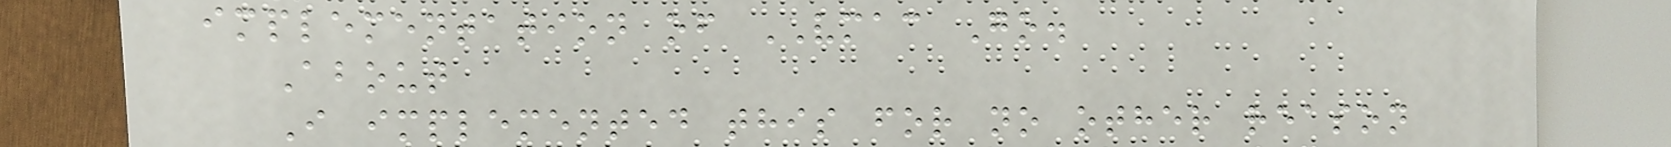implementation of VMAC Go.
About
I implemented this for no other reason
